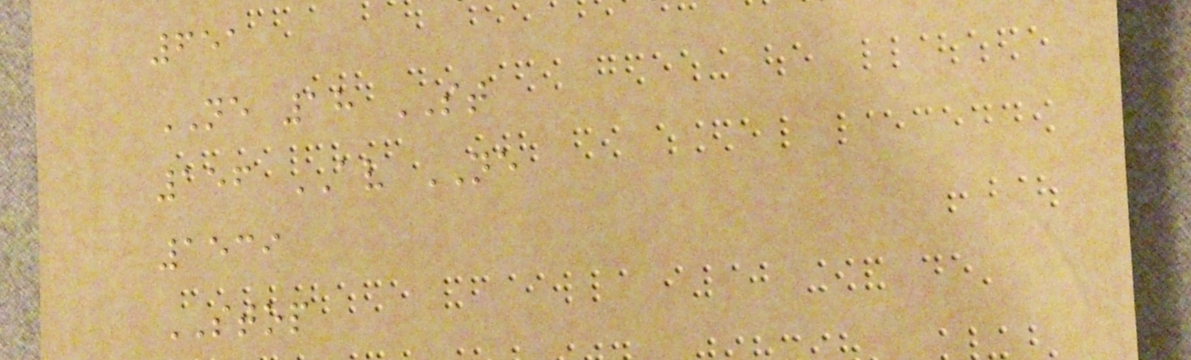651
NE 18 ST
156 AV NE
1539
STOP
